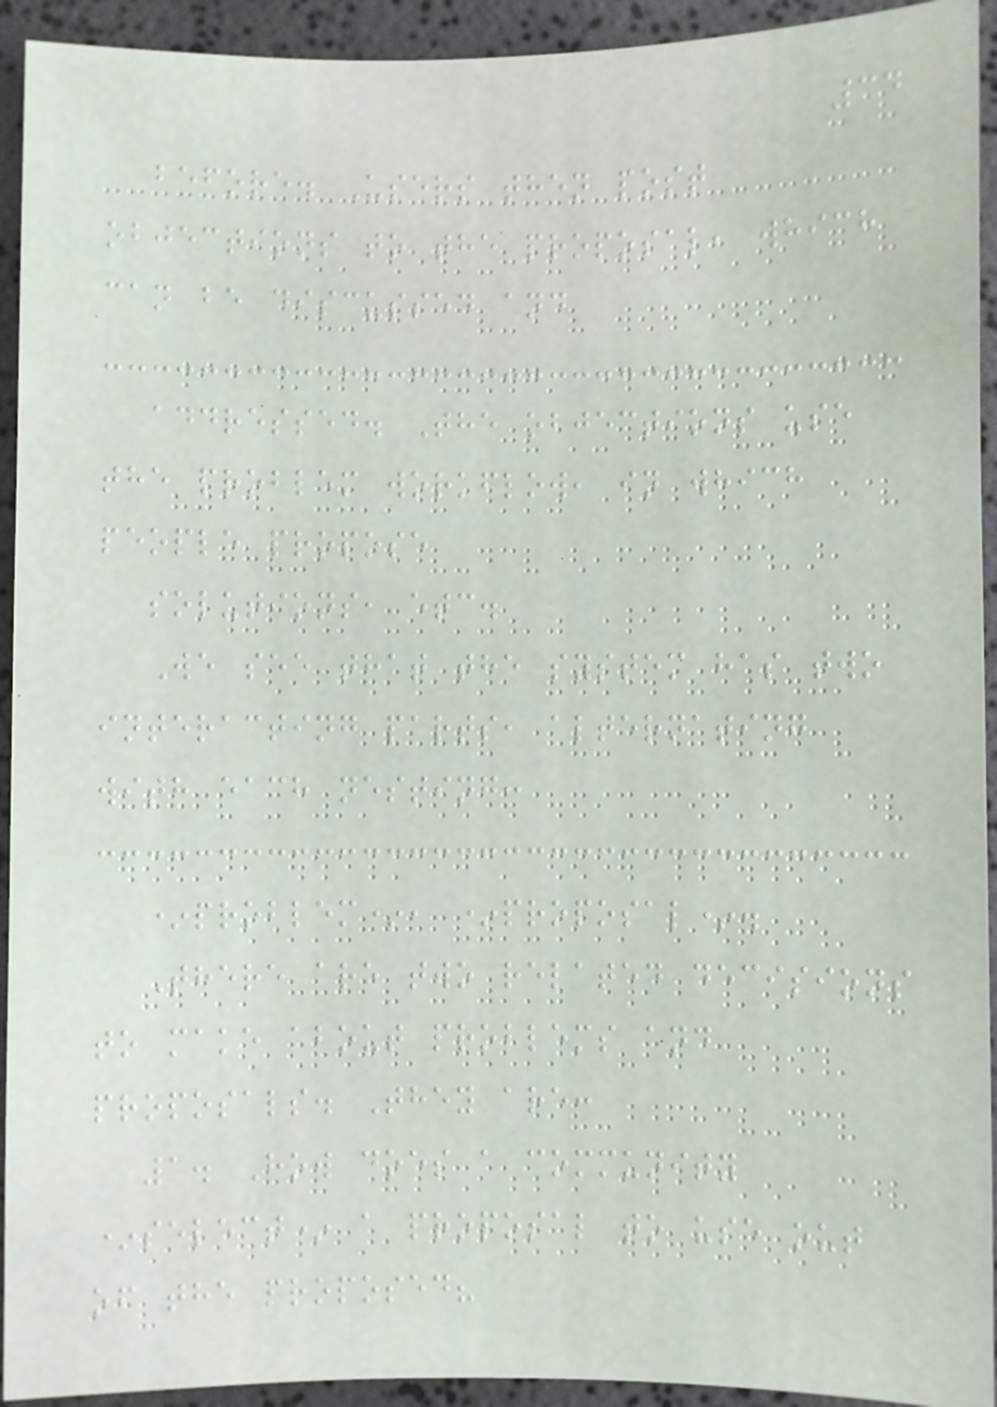34
before. Users then post
objections to the proposal, which
can be discussed and
addressed. The objections use
the problem workflow, in which
people propose
solutions, etc.
We see that the system has two
interacting parts, alternating
with each nesting:
*problem*, *proposal*.
There are two related decisions
to make about problems and
proposals. They are:
1. How does a community
*select* a proposal to use out
of the proposed?
